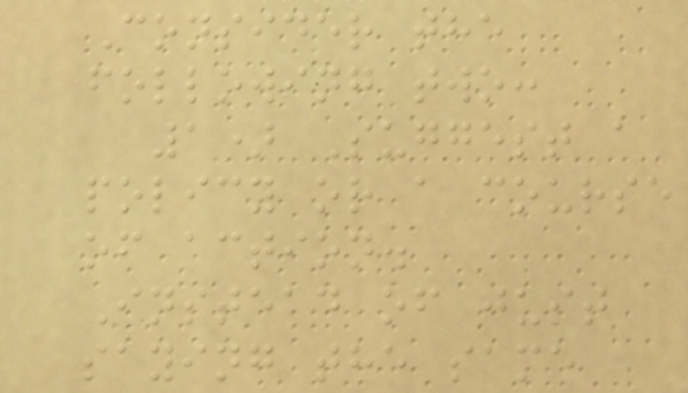Consider the
following two:
1) Suggest a
policy or a course
of action.
Instead of just
saying the same
